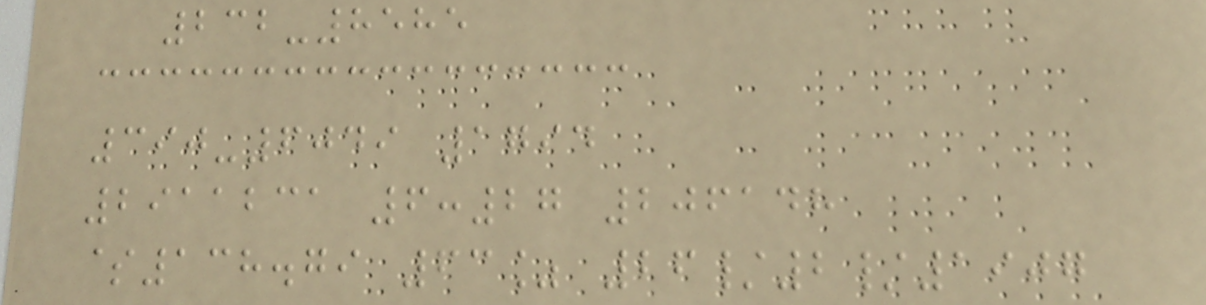232-8585
390-6049 1794
2911231 6:27 206148
$138.79 63% 26/2/1907
